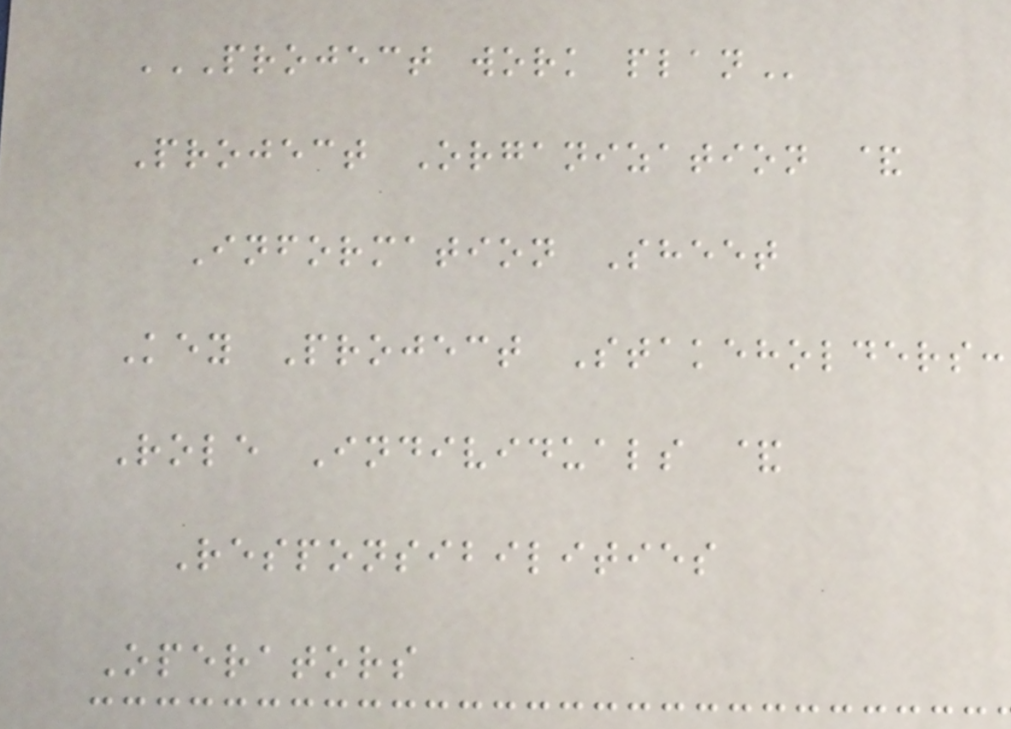PROJECT WORK PLAN
Project Organization &
Information Sheet
Key Project Stakeholders:
Role Individuals &
Responsibilities
Operators
